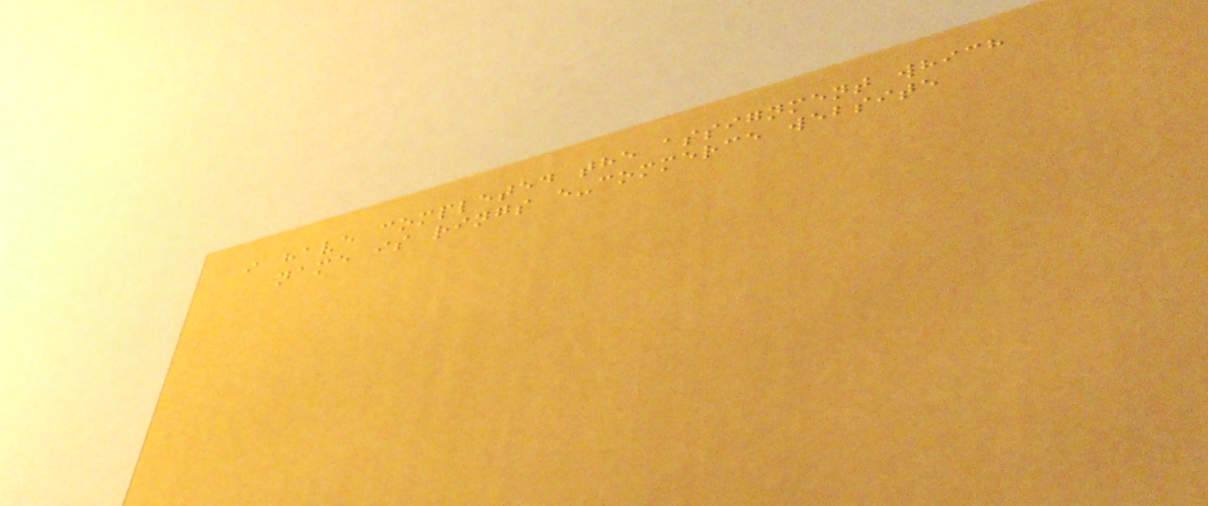i have completed the assignment which
name is rings e-commerce website
